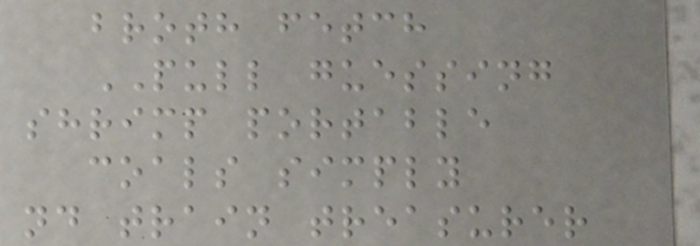broth fetch
PULL guessing
shrimp portable
coals simply
nd train treasurer
